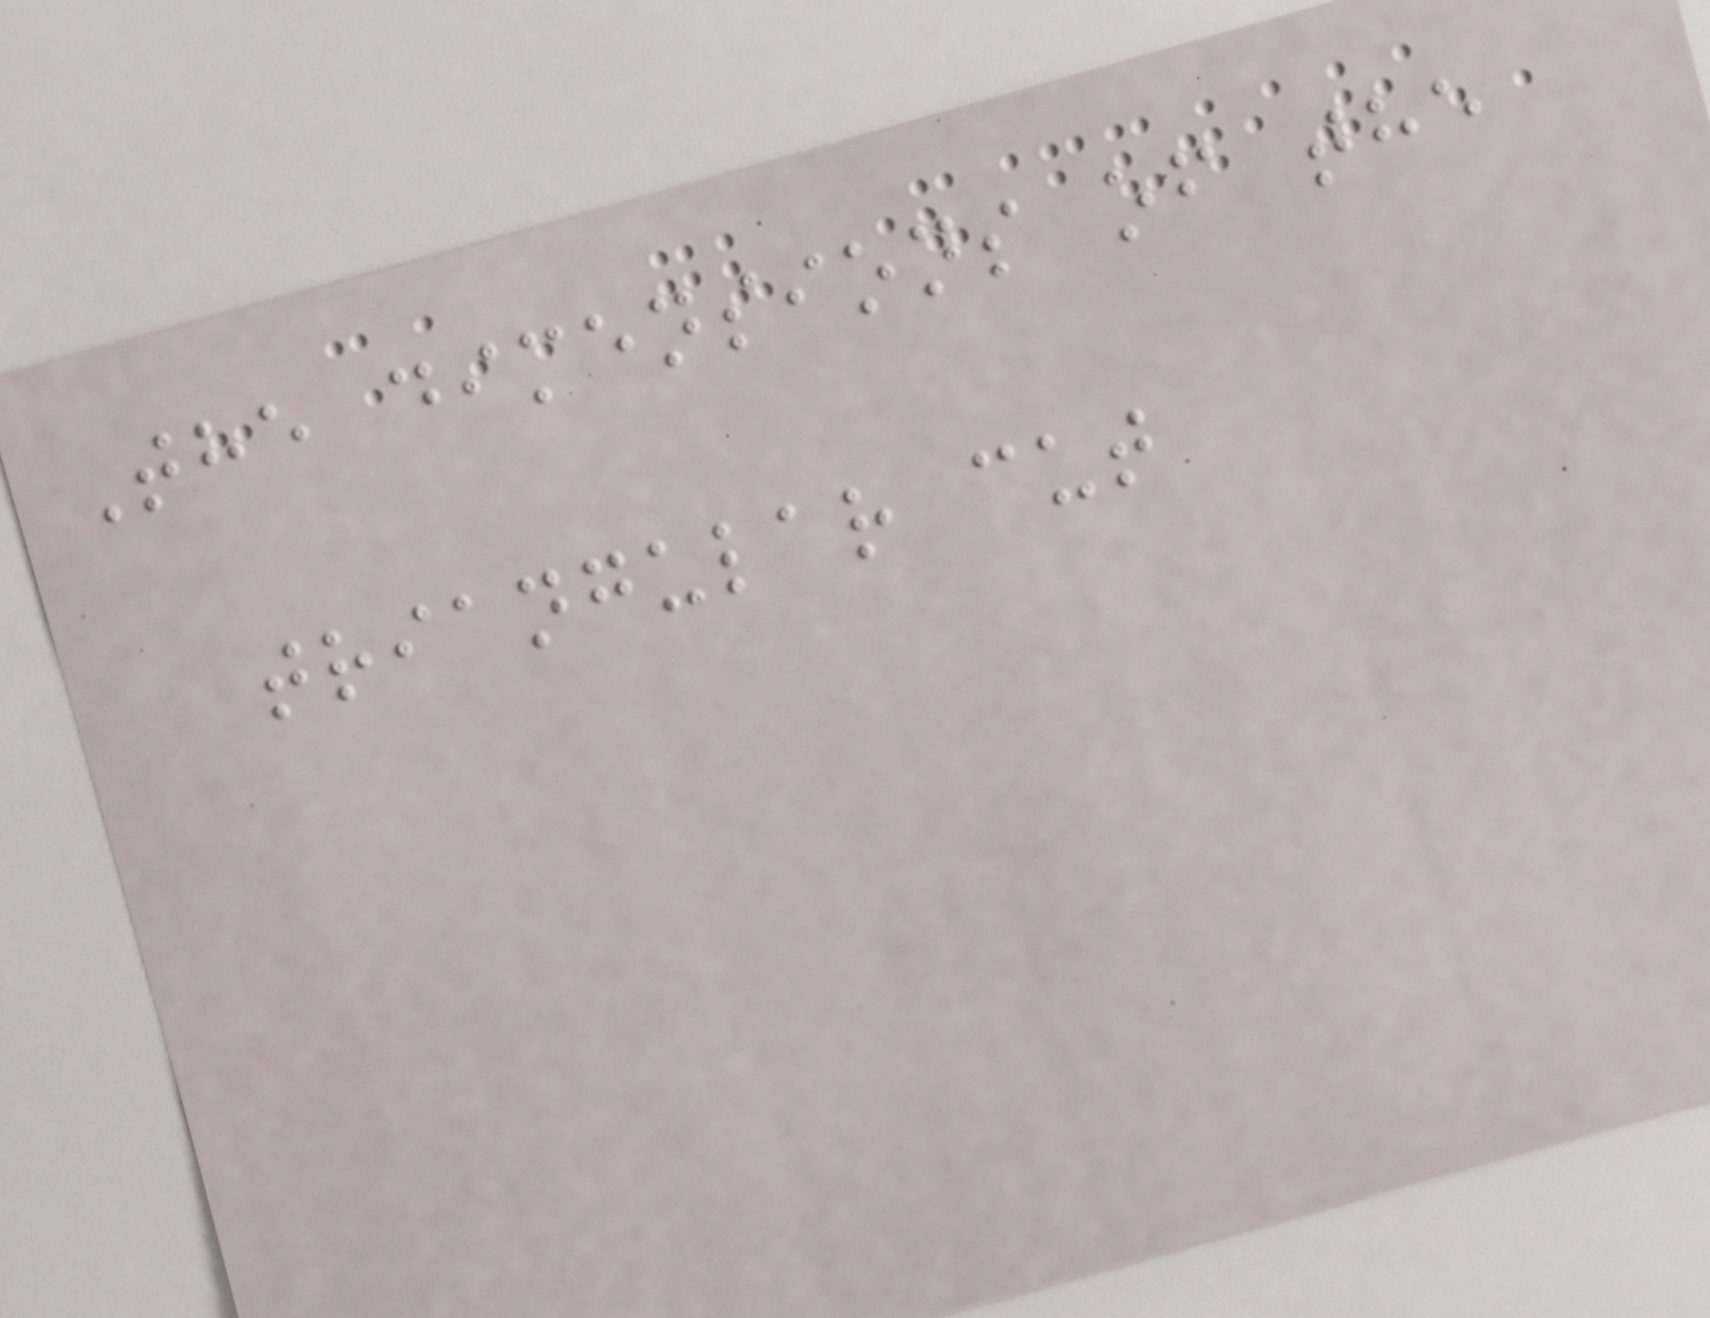The dimensions of the
triangular cut
